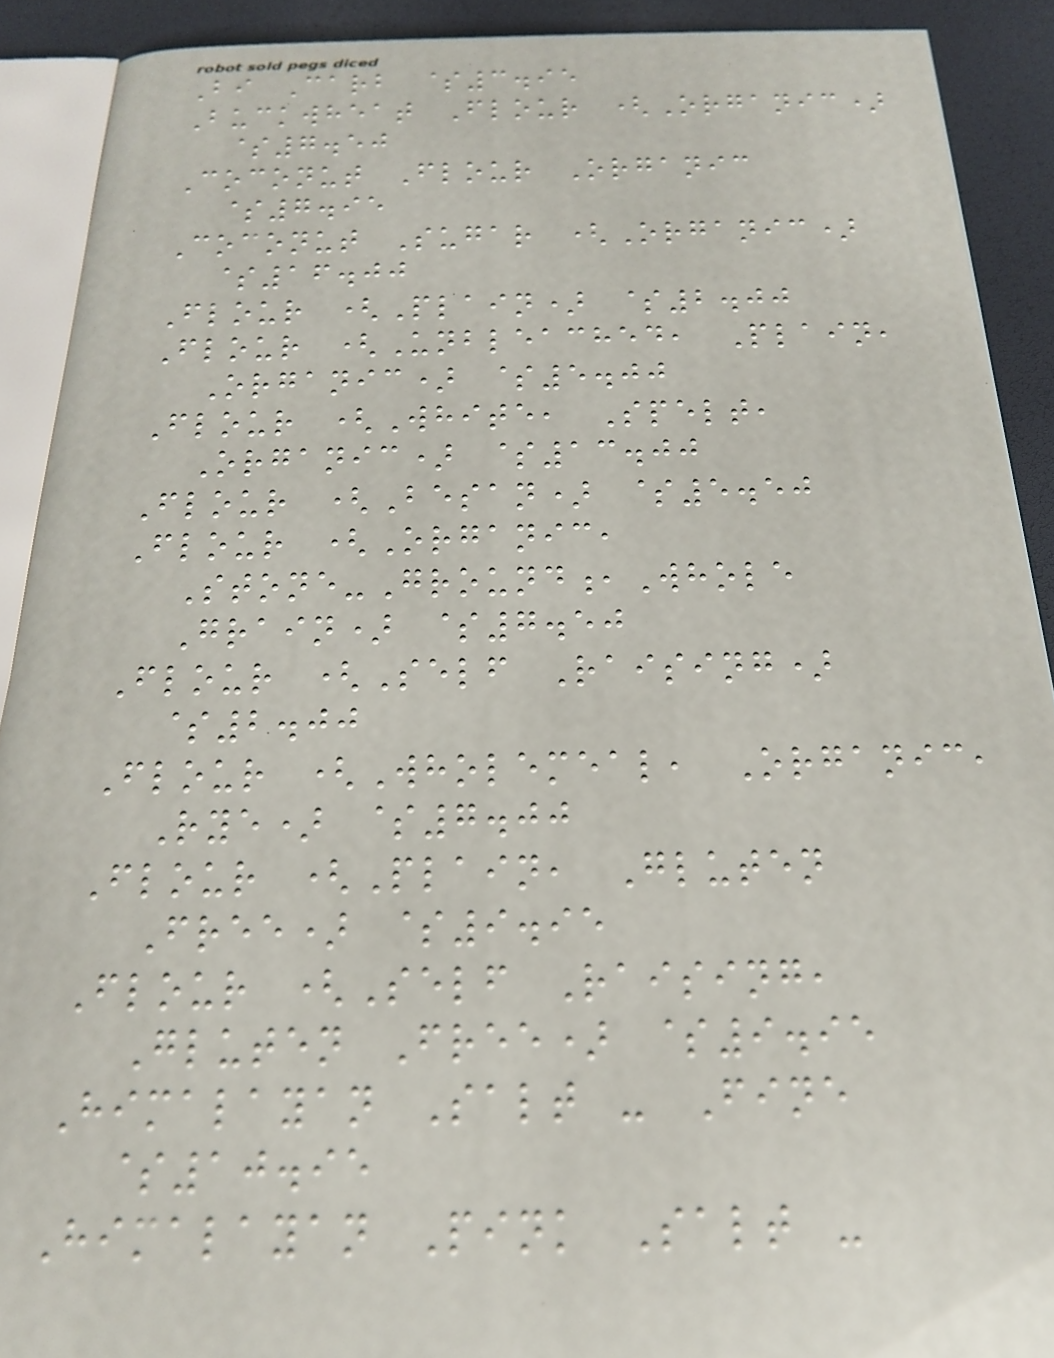Bi Carb $3.95
Buckwheat Flour (Organic)
$7.50
Coconut Flour Organic
$7.95
Coconut Sugar (Organic)
$16.00
Flour (Plain) $2.00
Flour (Unbleached, Plain,
Organic) $5.00
Flour (White, Spelt,
Organic) $13.00
Flour (Besan) $5.50
Flour (Organic,
Stone-Ground,Whole
Grain) $7.50
Flour (Self Raising)
$2.00
Flour (Wholemeal, Organic,
Rye) $7.00
Flour (Plain, Gluten
Free) $9.95
Flour (Self Raising,
Gluten Free) $9.95
Himalayan Salt - Fine
$10.95
Himalayan Pink Salt -
